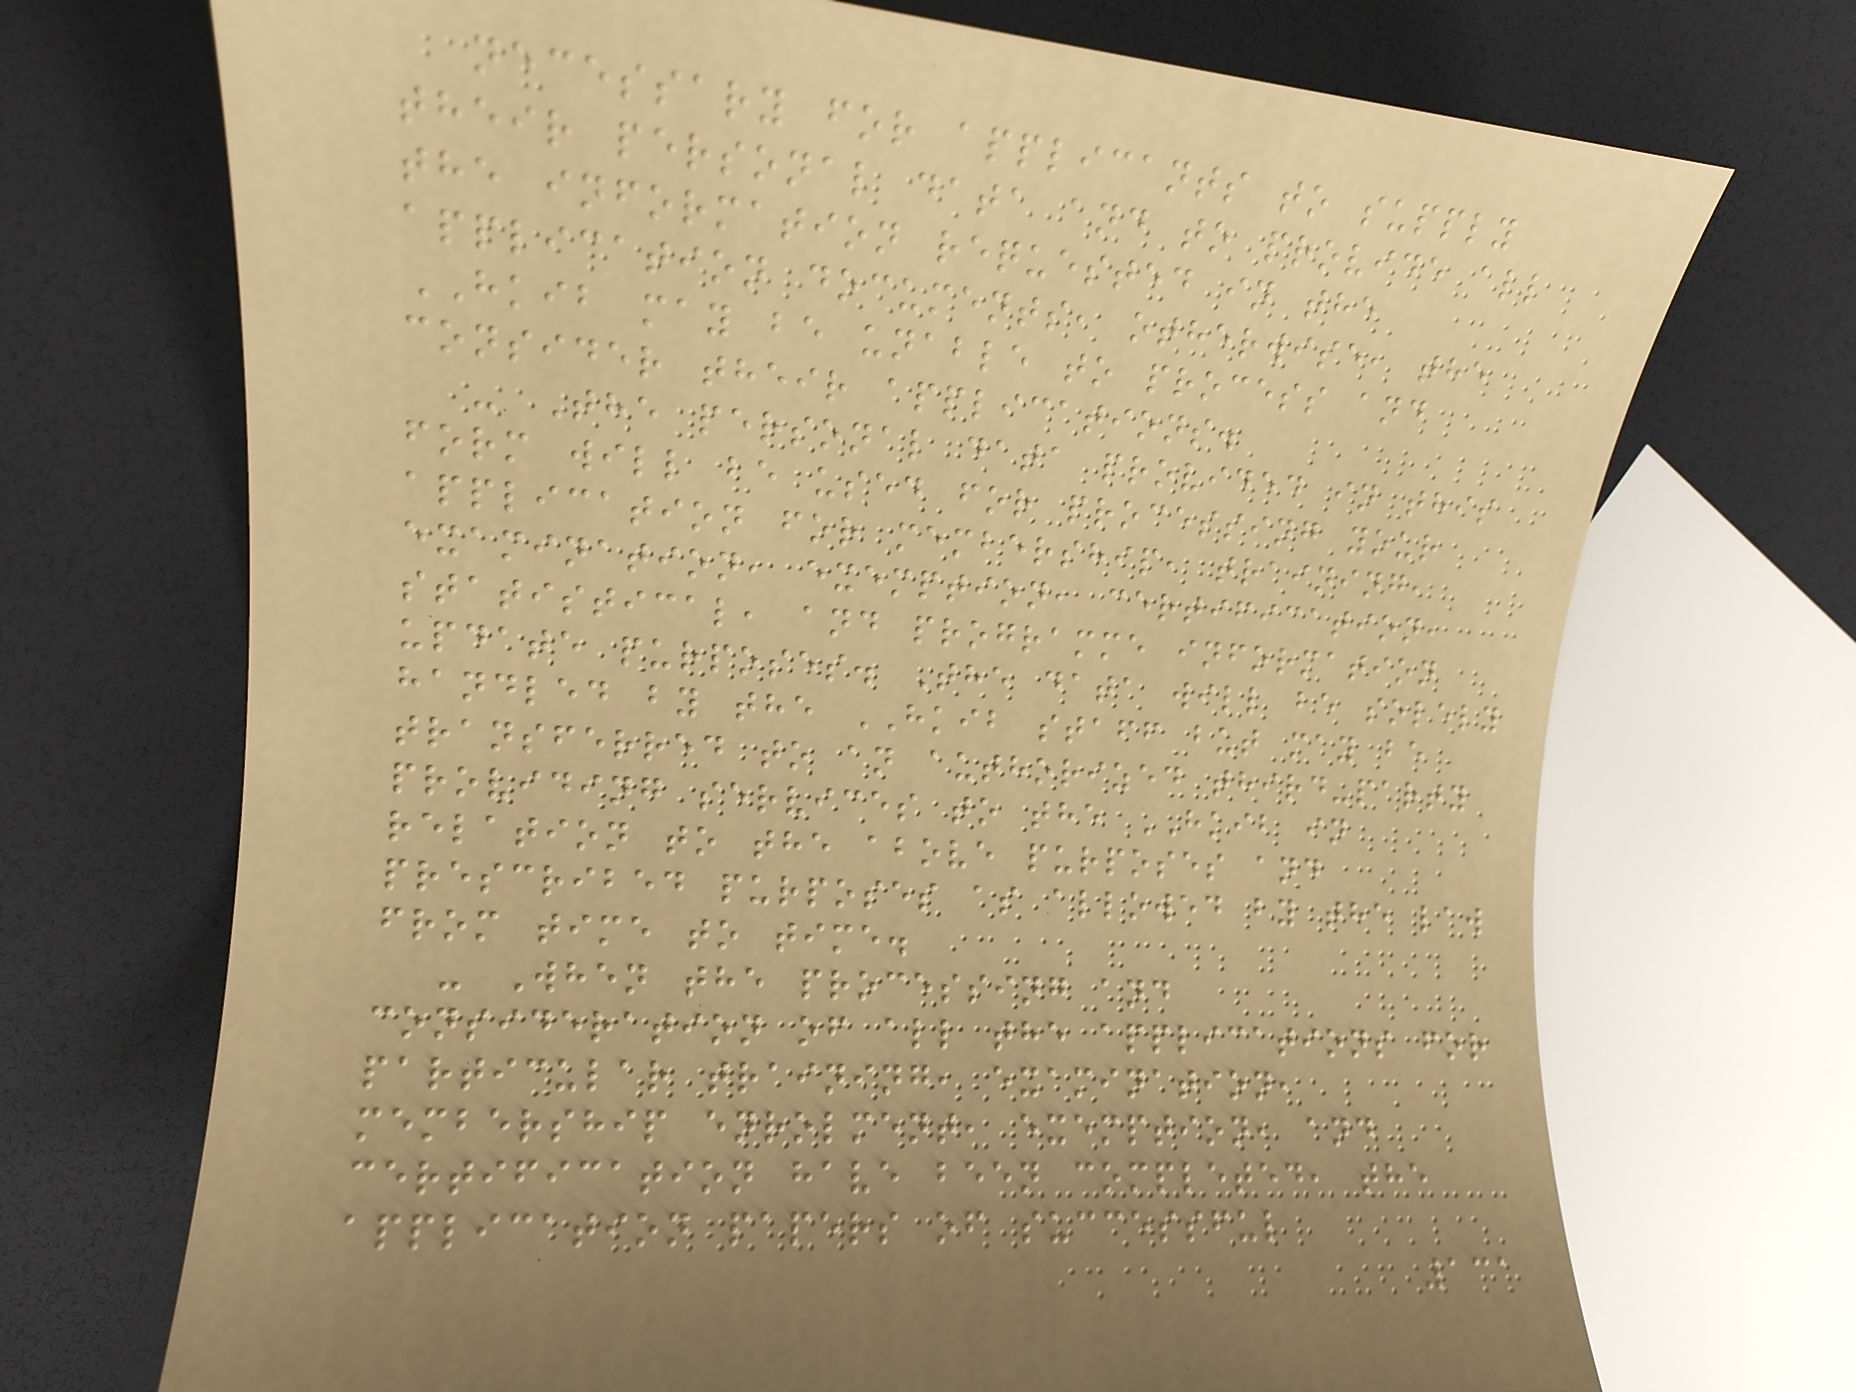necessary for applicants to supply
their personal data and to provide all
the information requested in the
application documents, otherwise, the
HKIB may be unable to process and
consider their applications.
- The personal data provided in this
form will be used for processing your
application for membership, training,
examination, exemption, certification,
statistical, and programme information
update purposes. The data will be solely
handled by the HKIB staff but may be
transferred to an authorized third-party
providing services to the HKIB in
relation to the above purposes and
prescribed purposes as allowed by the law
from time to time.
- When the processing and
consideration of all the applications for
particular training, examination,
membership enrolment, exemption, and
certification have been completed, the
application papers of successful
131
